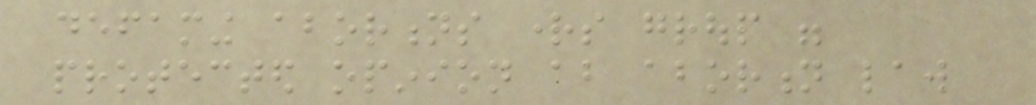defaming abortions rights group were
protected opinion about abortion law
